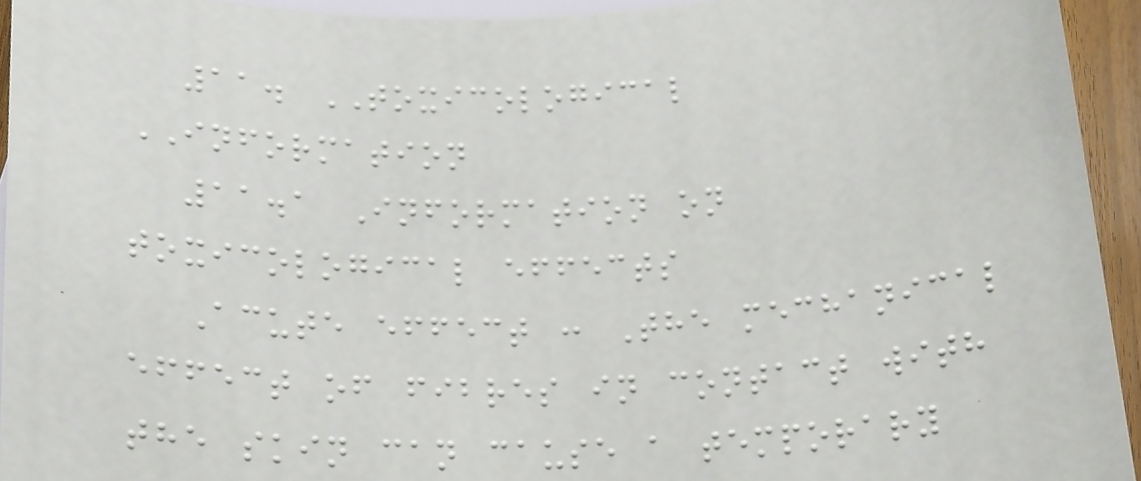11. TOXICOLOGICAL
INFORMATION
11.1 Information on
toxicological effects
Acute effect : The mechanical
effect of fibres in contact with
the skin can cause a temporary
